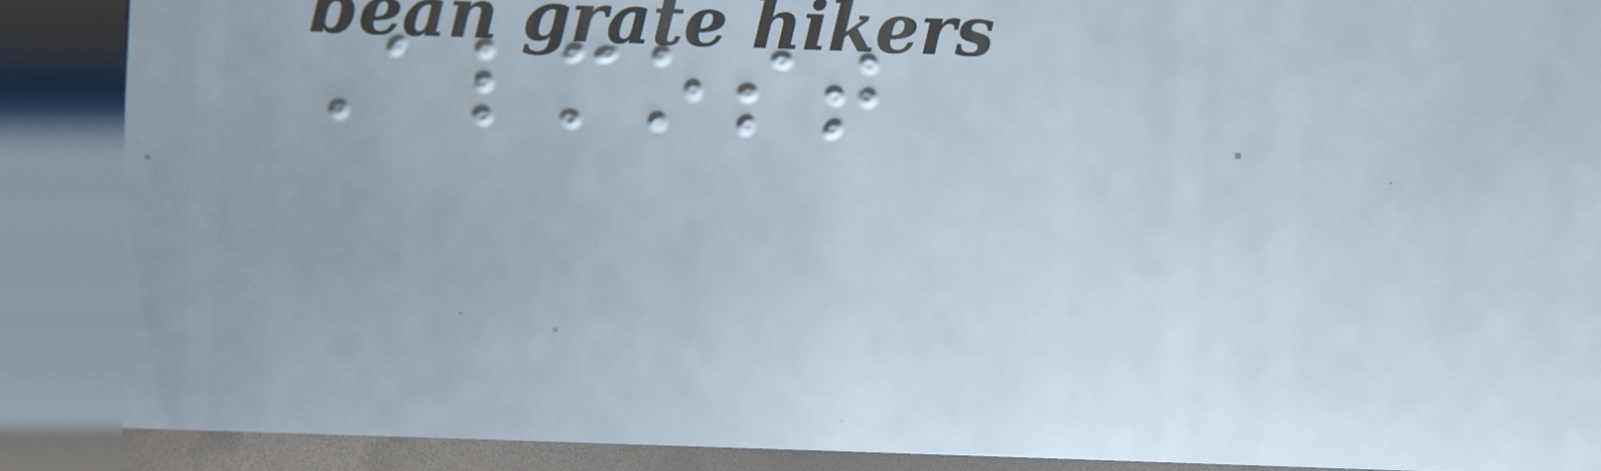Almost
